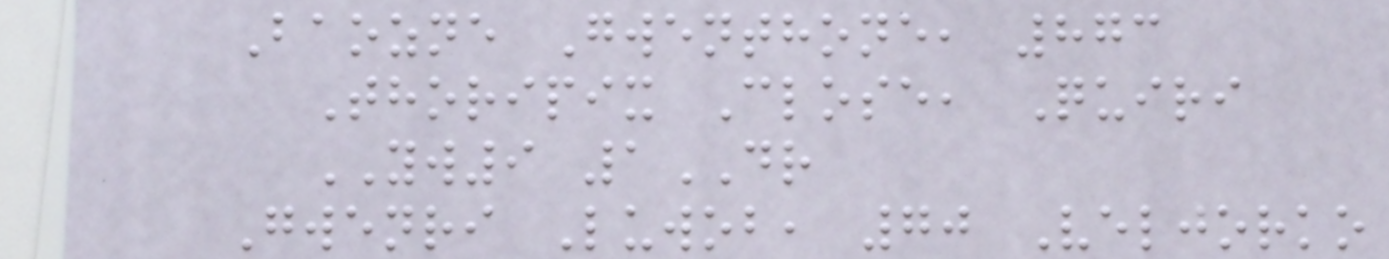Baozne Gwenthone, 873
Thoripix Close, Quiri
YW9 1DR
Gwenri Luwob, 70 Veljorko
